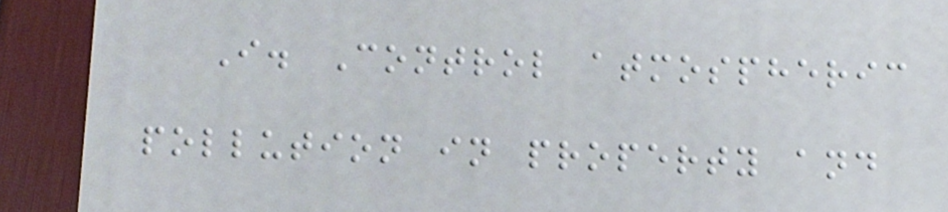I. Control atmospheric
pollution in property and
